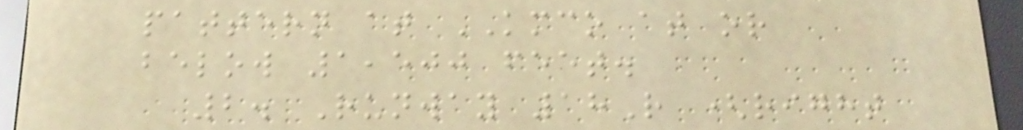pattern at KMCO at or
below 1,500 feet.
2. Runway 18R (right
